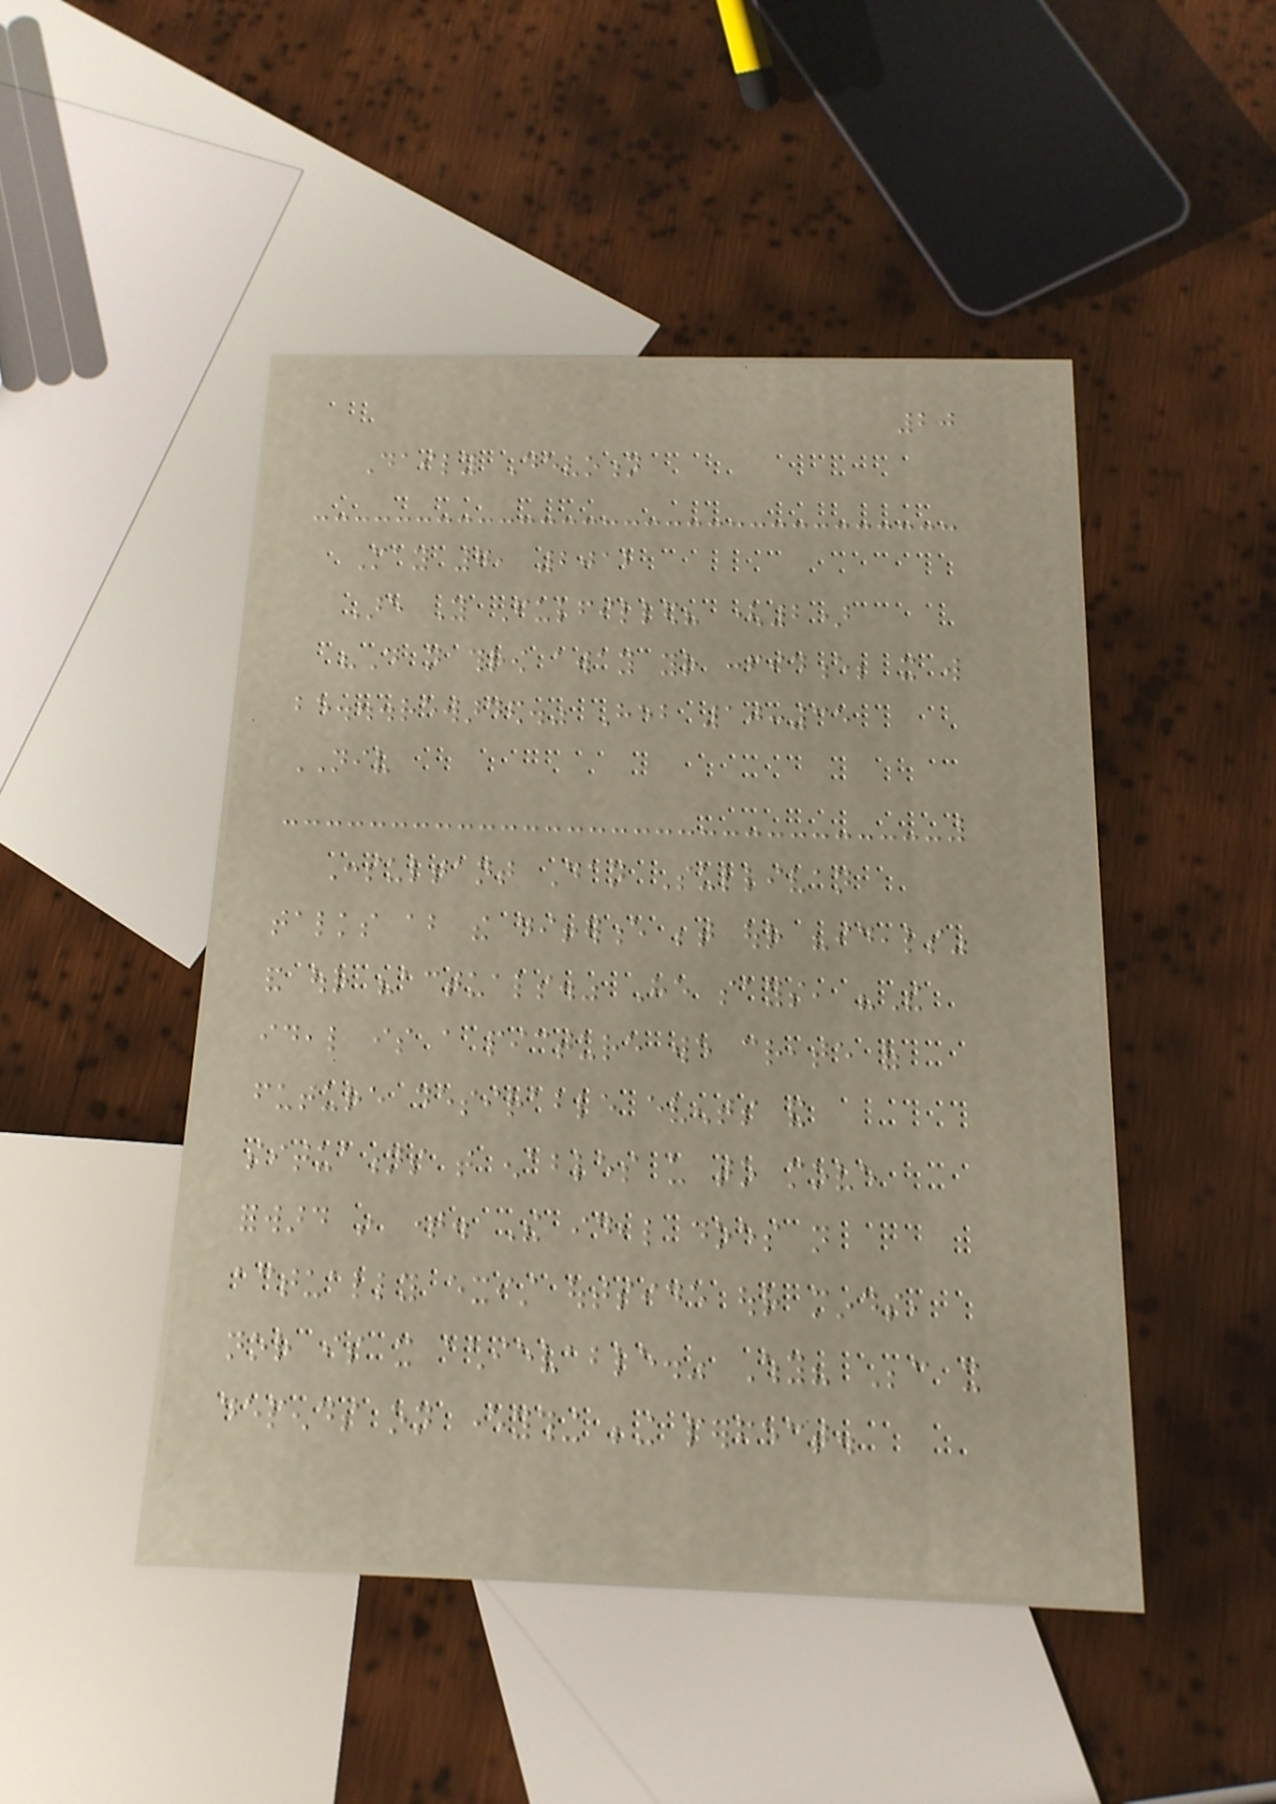20
Daily Devotion
May 7, 2012
Are You Fulfilled? (2)
"Do not throw away your confidence; it will
be...rewarded." Heb 10:35
NIV
Consultant Dan Sullivan
talks about the difference between our "ideals"
and our "actuals." He says, "The
ideal is a picture we create of
future desirable events and
situations that enables us to move
forward in time. The ideal does not
actually exist outside our minds,
nor is it achievable." Why? Because it
depends on everything being perfect.
